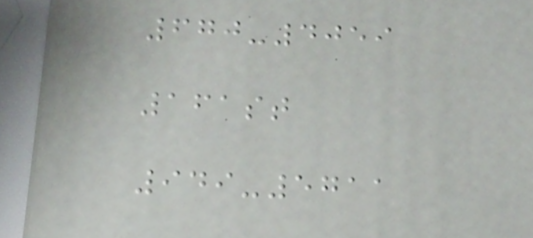670-4059
161st
949-5711
